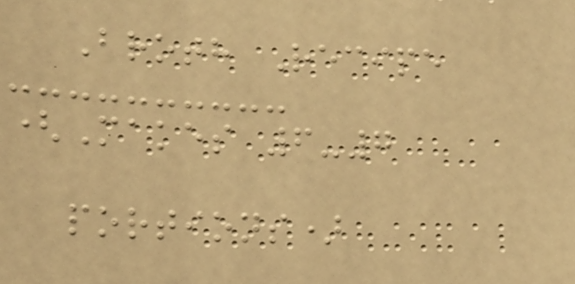Broth Recipe
(Makes 6-7
portions)
